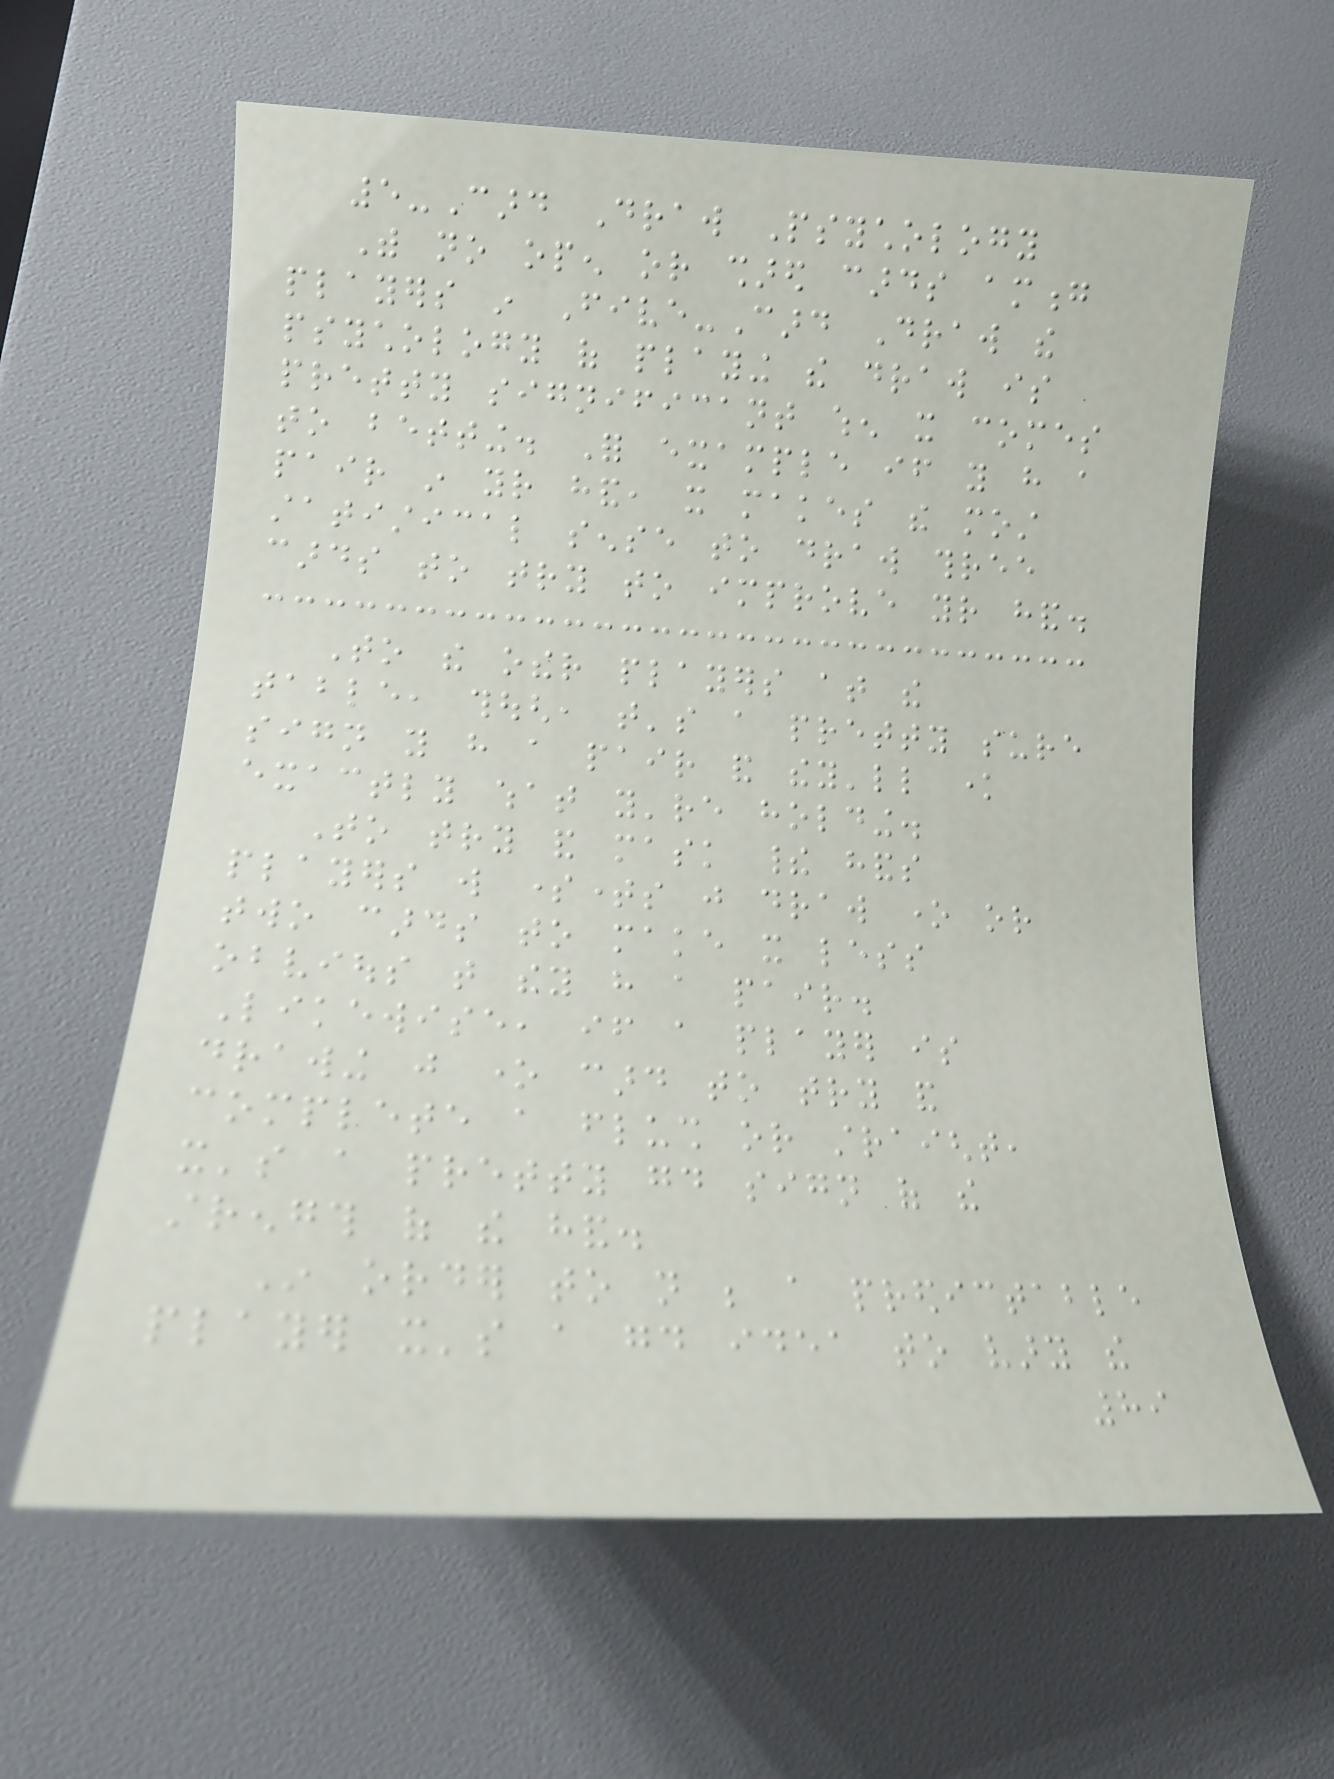5-Card Draw Psychology
With no open or shared cards among
players in Five-Card Draw the
psychology of playing the draw is
pretty significant when it comes
to betting. For example if you have a
pair in your hand, it makes the most
statistical sense to draw three
cards to try to improve your hand.
To the other players at the
table, though, that's a pretty sure
sign you have a pair and they'll know
exactly what you're holding.
To try and mask their hands
players will sometimes just draw one or
two cards to make it less
obvious that they have a pair.
Likewise, if a player is
drawing just one card to try and
complete a flush or straight,
it's a pretty good sign of the
strength of the hand.
In order to not be a predictable
player it's a good idea to vary the
89
